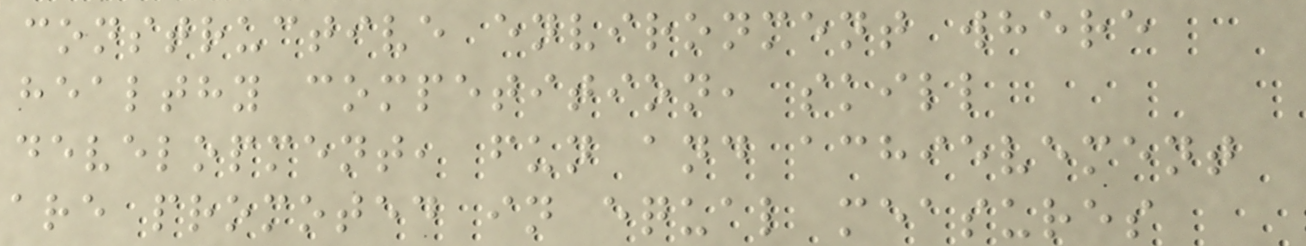constructive environment where
healthy competition, skill
development, fun and achievement
are promoted in equal measures
